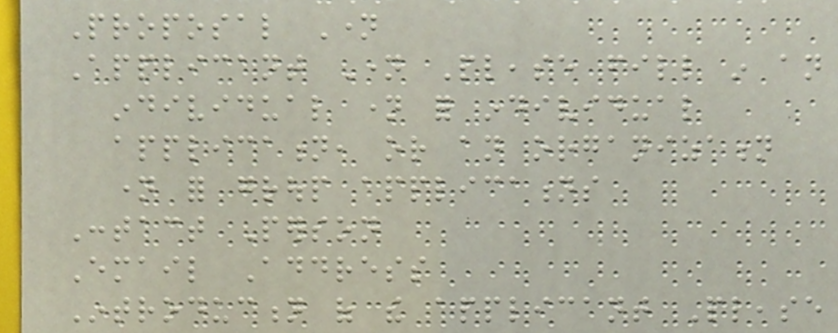Proposal Name
Applicant Name Please fill in an
individual name for individual
application, or an organization
name for group applications
Contact Person
Email Address
Introduction of the applicant Please
